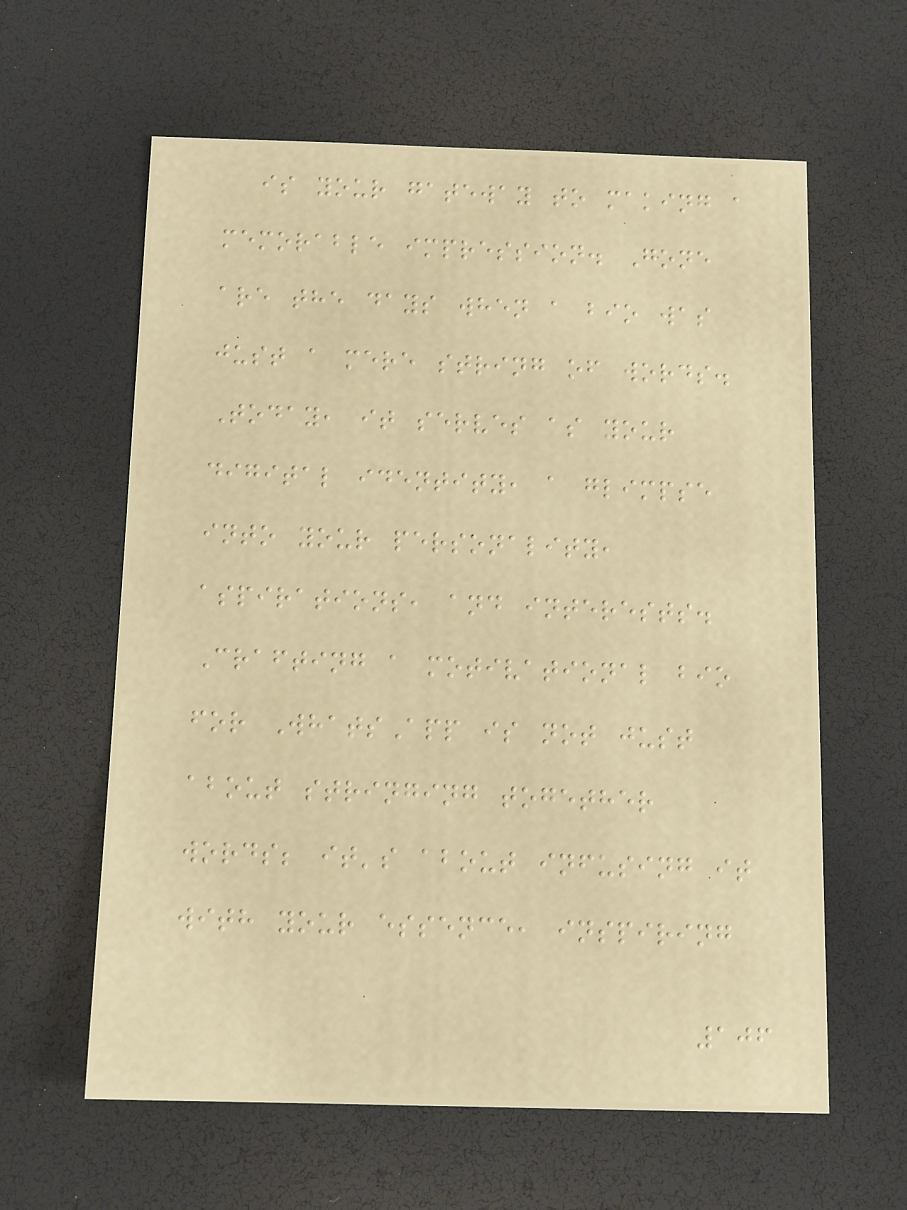is your gateway to making a
memorable impression. Gone
are the days when a bio was
just a mere string of words.
Today, it serves as your
digital identity, a glimpse
into your personality,
aspirations, and interests.
Crafting a motivational bio
for WhatsApp is not just
about stringing together
words; it's about infusing it
with your essence, inspiring
106
